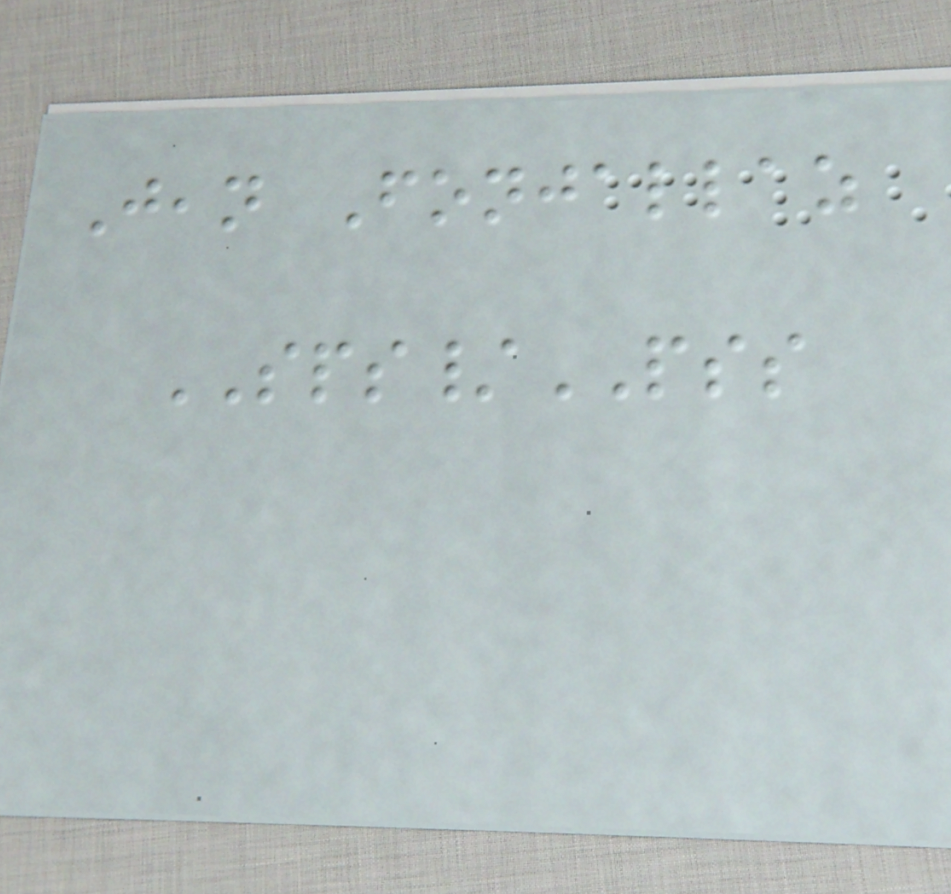Jean Fonjallaz
SPS/PSS
